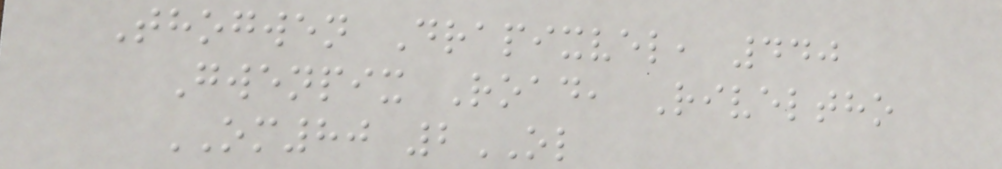Thogwen Drapixvel, 440
Gwenpix Road, Riveltho
OM80 2OL
